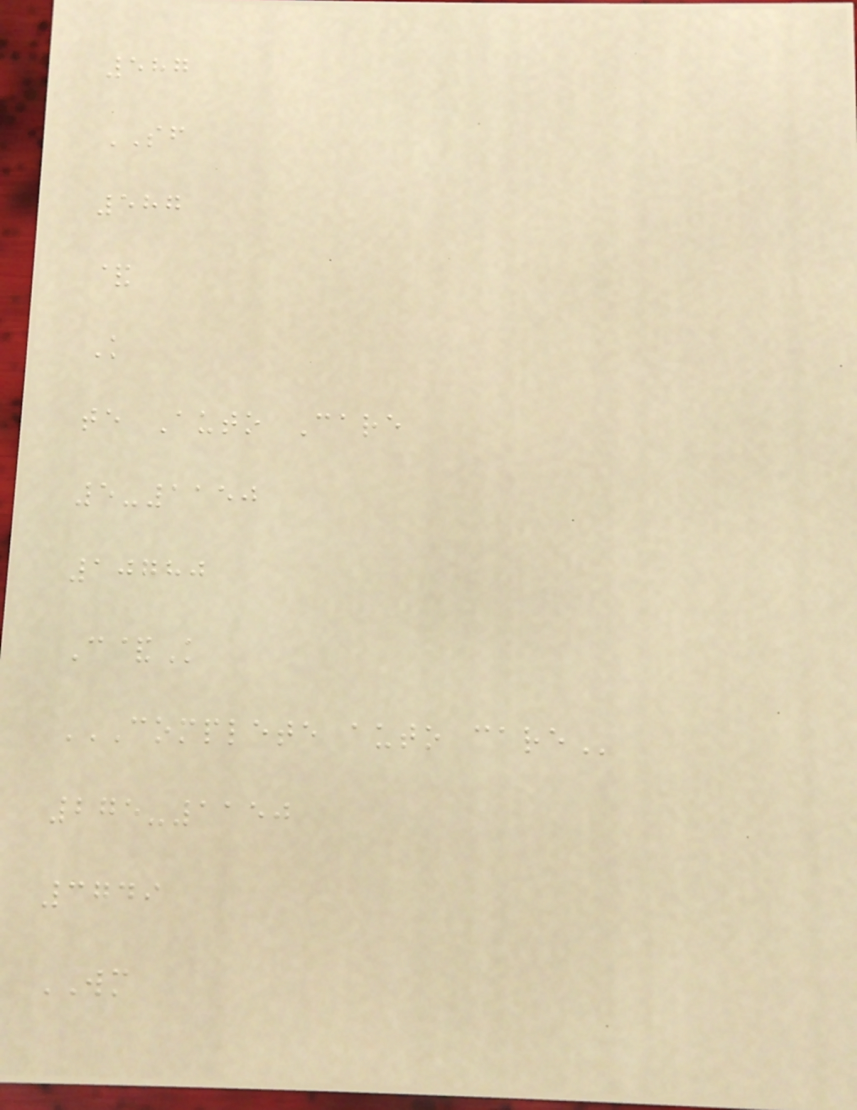587
SF
587
&
K
te Auto Care
5-1150
10780
C&K
COMPLETE AUTO CARE
275-1150
3749
WM
